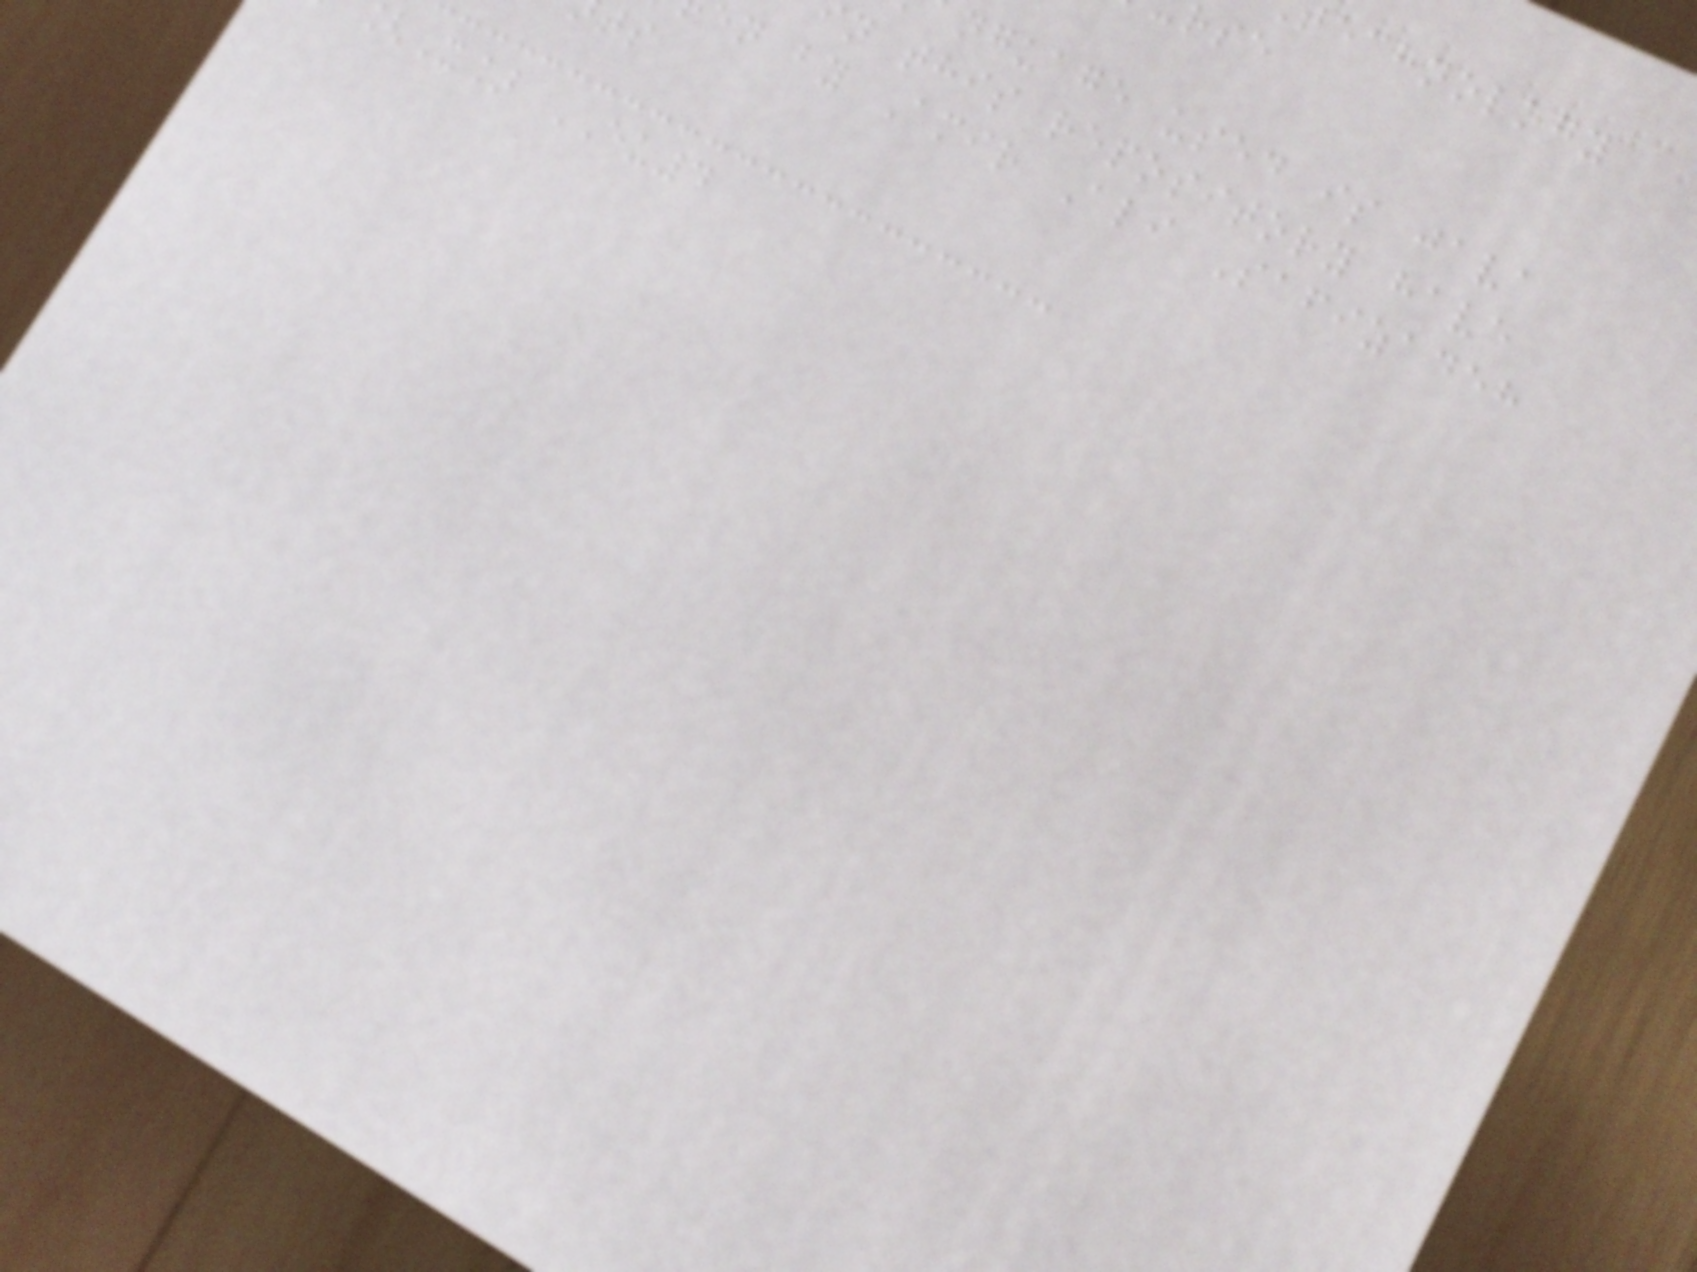nguage used is java
n this repository have
en by Amir Ali Safizadeh
X] EU4
